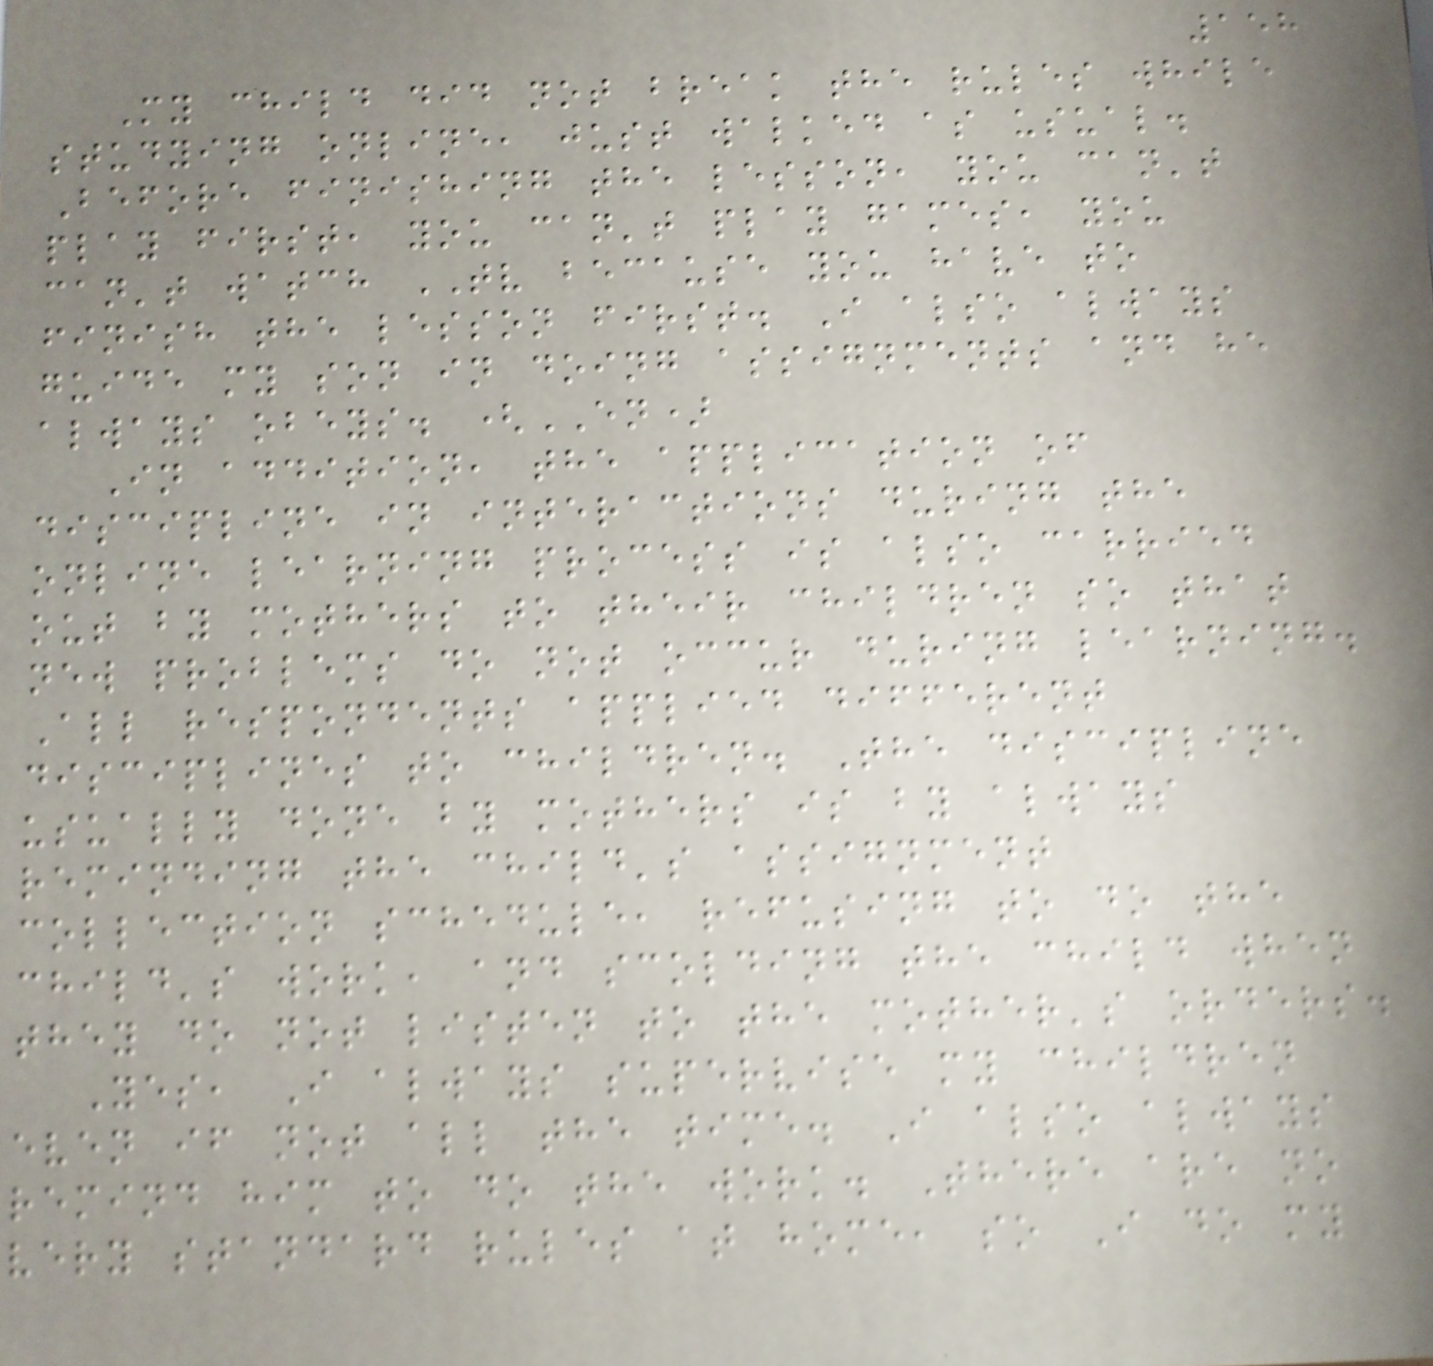158
My child did not break the rules while
studying online, just walked as usual.
Before finishing the lesson, you can't
play first, you can't play games, you
can't watch TV because you have to
finish the lesson first. I also always
guide my son in doing assignments and he
always obeys. (EN)
In addition, the application of
discipline in interactions during the
online learning process is also carried
out by mothers to their children so that
new problems do not occur during learning.
All respondents applied different
disciplines to children. The discipline
usually done by mothers is by always
reminding the child's assignment
collection schedule, refusing to do the
child's work, and scolding the child when
they do not listen to the mother's orders.
Yes, I always supervise my children
even if not all the time. I also always
remind him to do the work. There are no
very standard rules at home, so I do my
